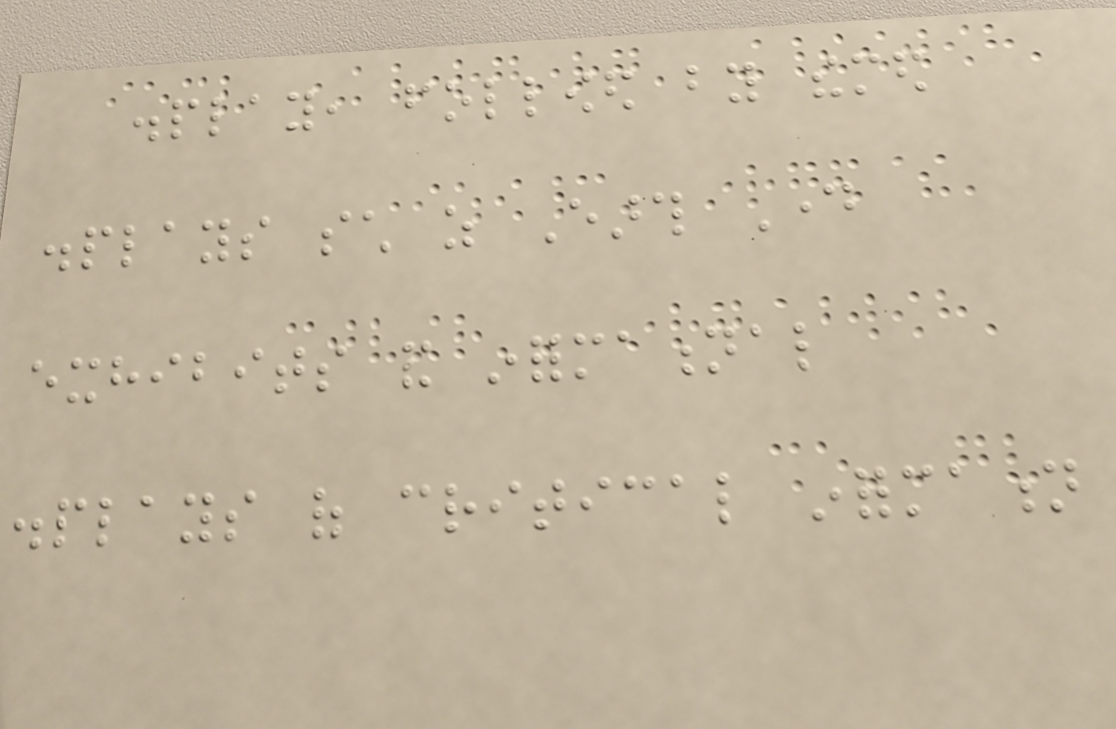display, followed by themed
displays such as Earth Day
exhibits and informational
displays of critical information
